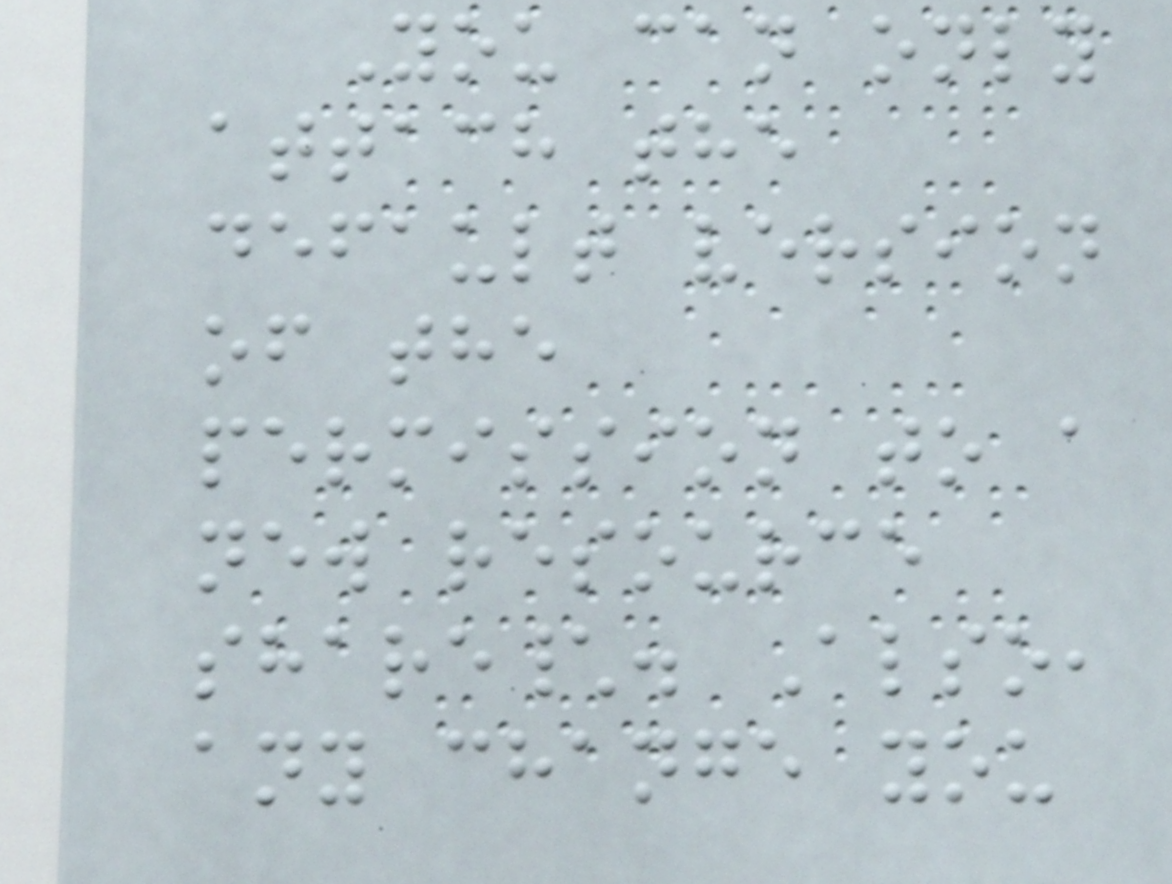You can only
attach the
default version
of the
permission to a
new resource
share\. Also,
any change you
